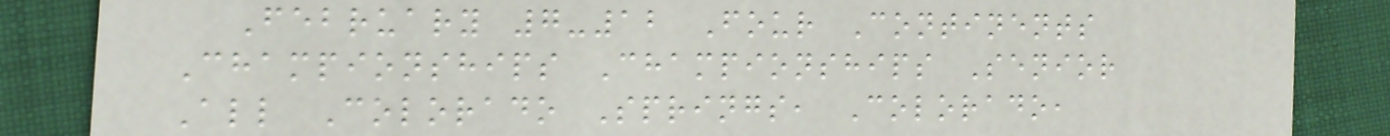February 7-12 Four Continents
Championships Championships Senior
All Colorado Springs, Colorado,
